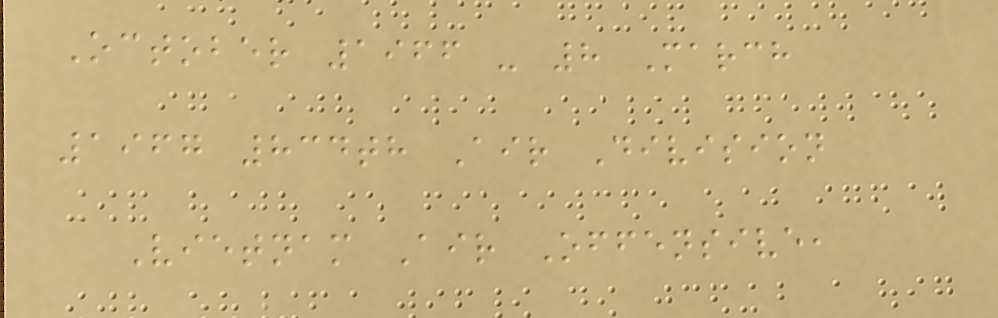October 1966 - 8 March
1967 834th Air Division
Vietnam Air Offensive,
